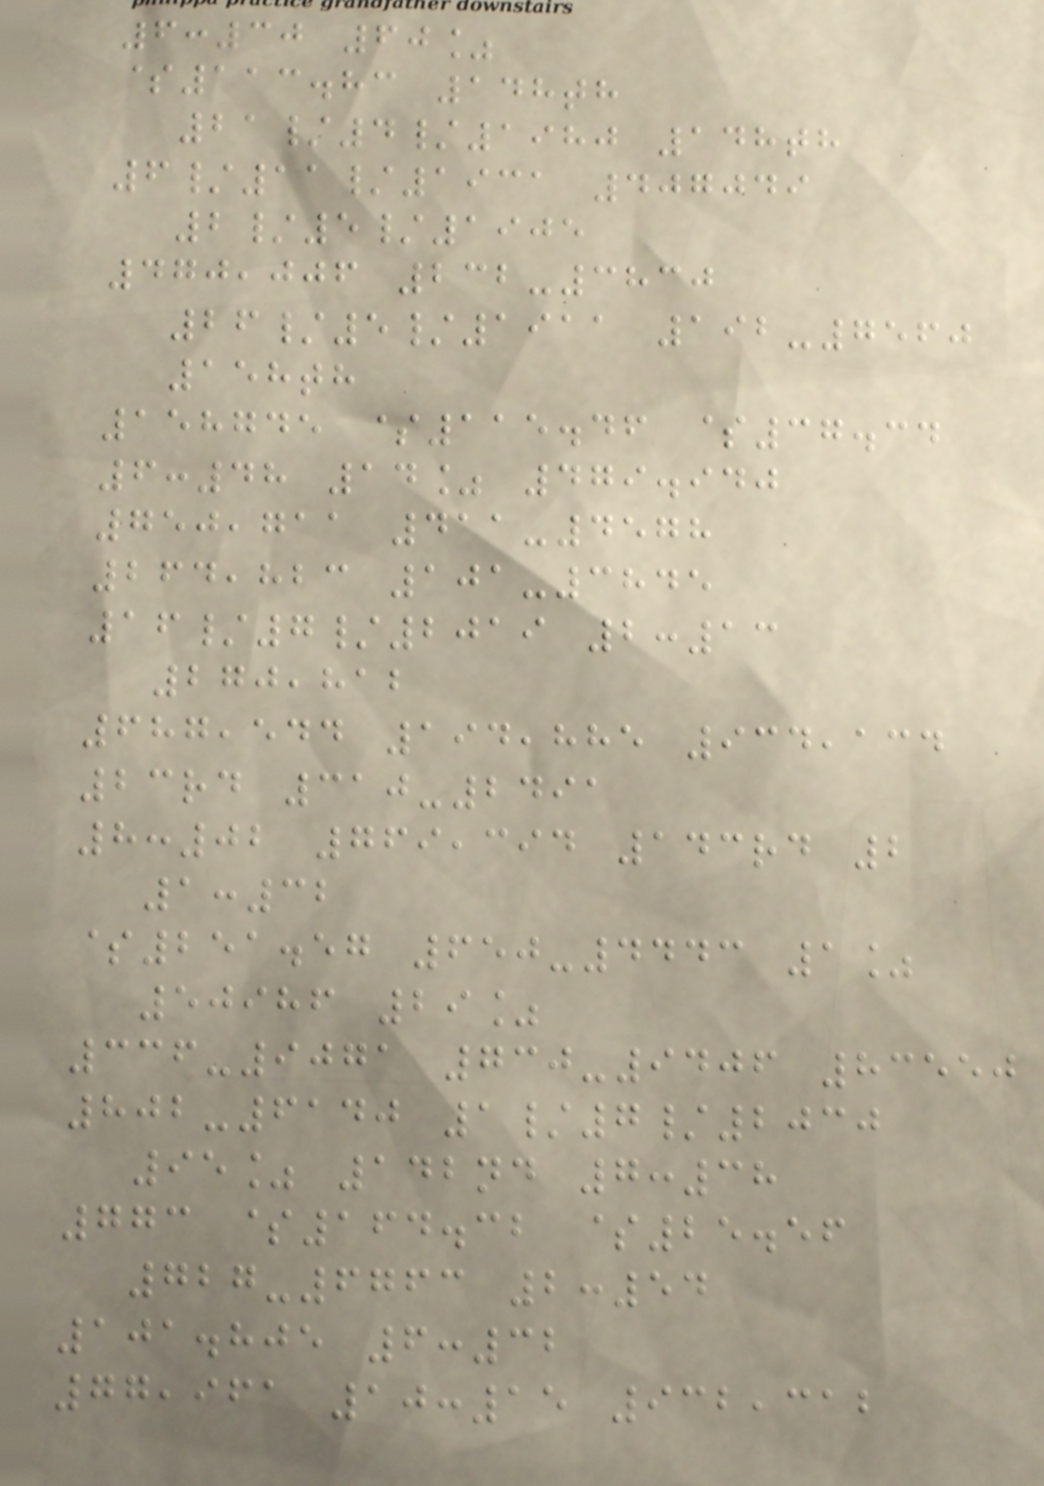6:30 60%
$113.83 148th
21/4/1980 148th
6/11/1931 407049
2/5/1905
470,006 232-3830
26/5/1911 192-7560
158th
158745 $115.46 $37.34
6:48 14% 479.940
750,711 411-4578
264,823 101-3845
16/7/2019 2:13
270,812
687,544 194,885 934,134
23rd 310-2491
8:02 769,394 143rd 2
1:32
$251.57 650-4443 1%
50986 29%
336-9071 730-9406 83550
802-6140 1/7/2030
95% 142nd 7:38
773 $164.32 $25.56
727-6763 2:54
101.805 6:32
77,961 10:15 932,312
